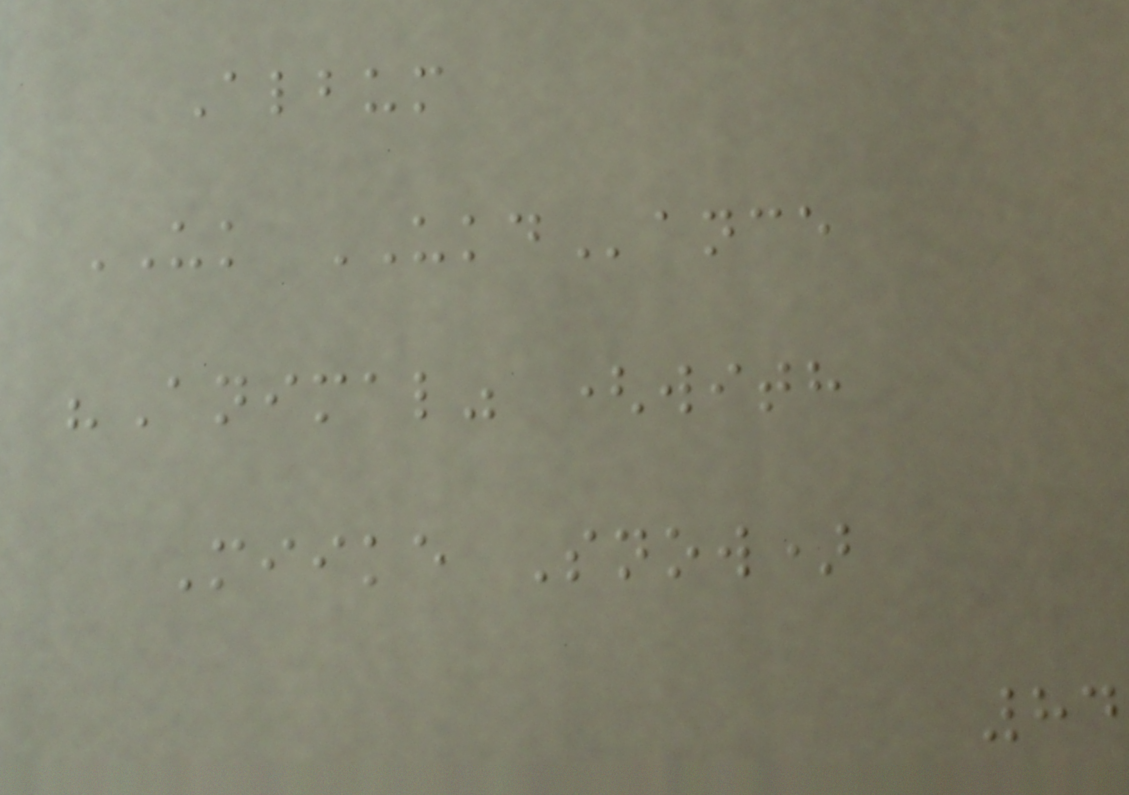Album
UK UKDance
"Animal" (with
Miike Snow)
84
